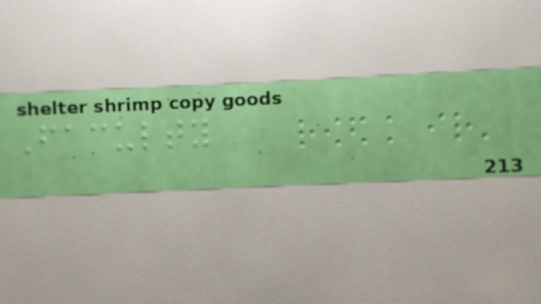Faculty
